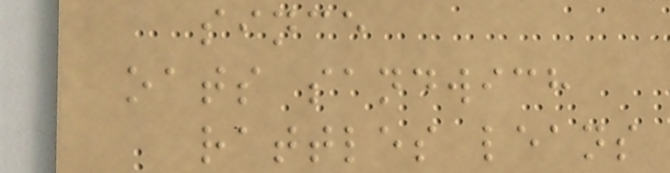since
oats sandwich
rattles leans
